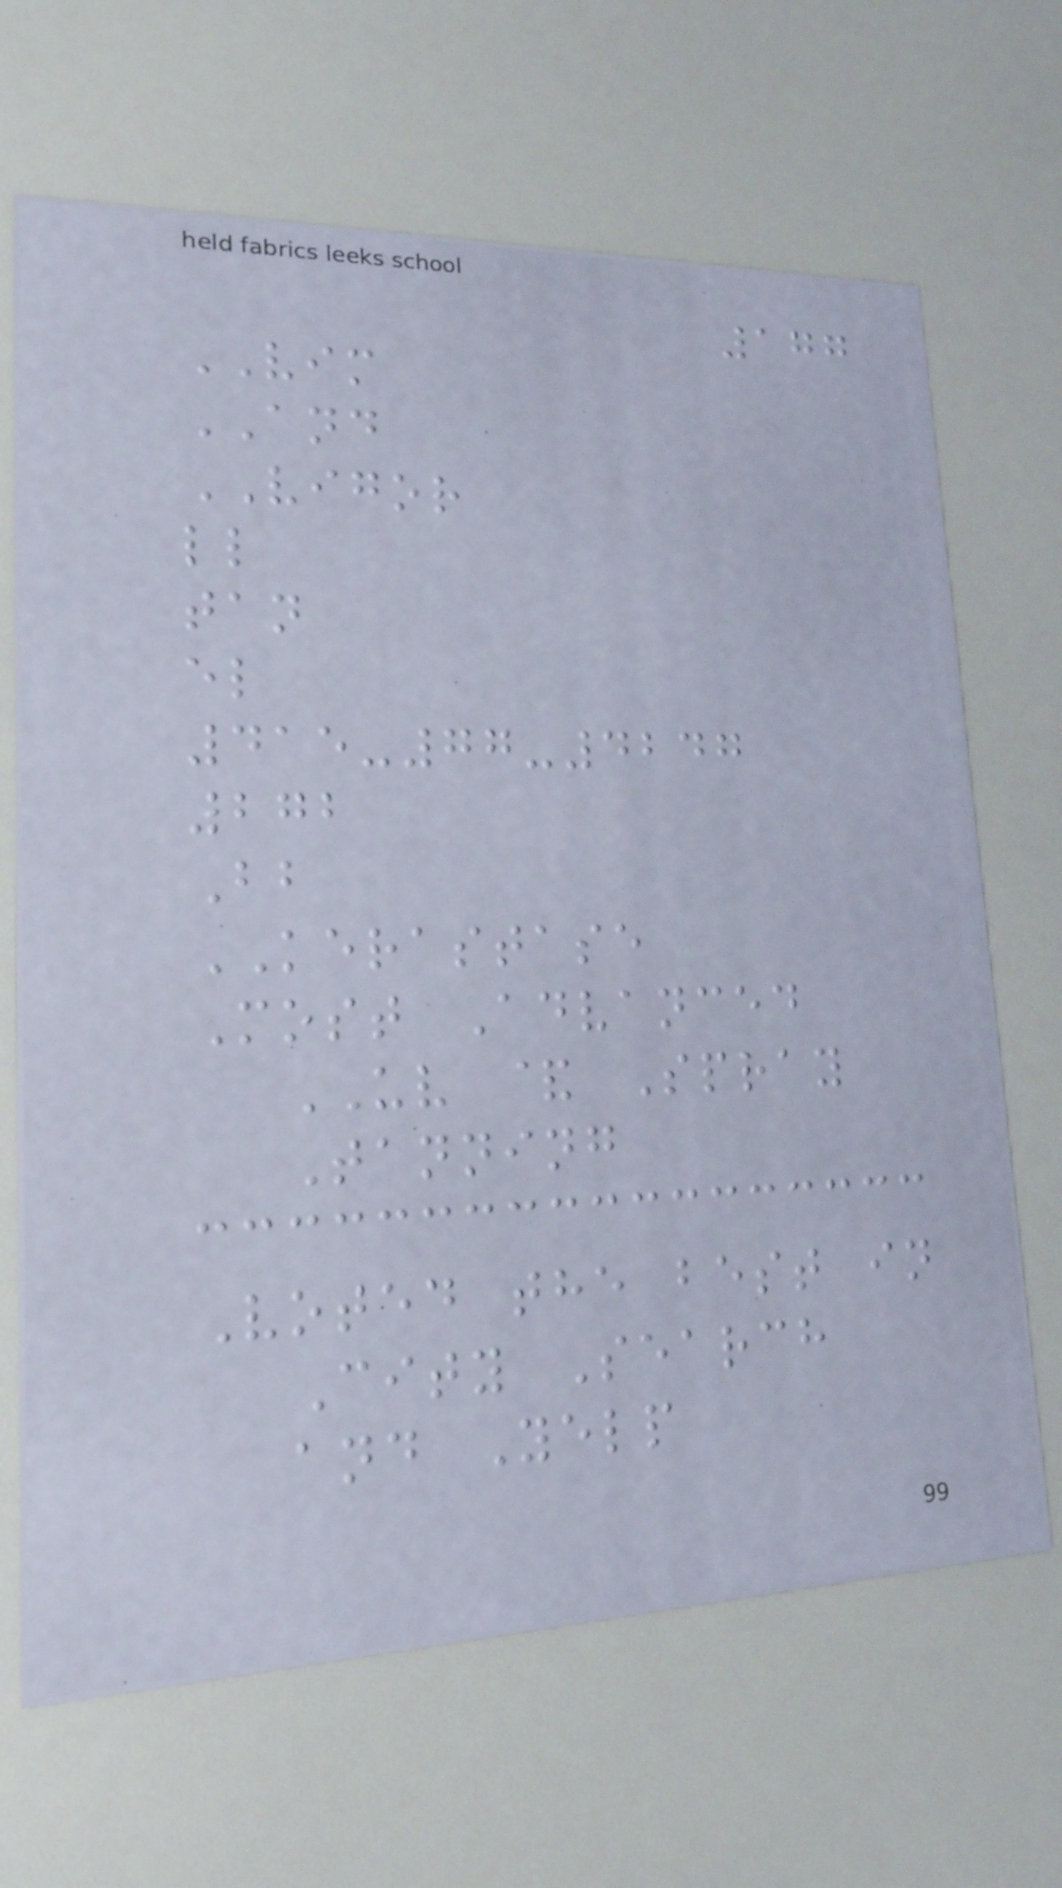177
VIM
AND
VIGOR
ll
tan
el
415-77-4247
272
Bb
KERASTASE
Most Advanced
UV & Spray
Tanning
Voted the best in
City Search
and Yelp
